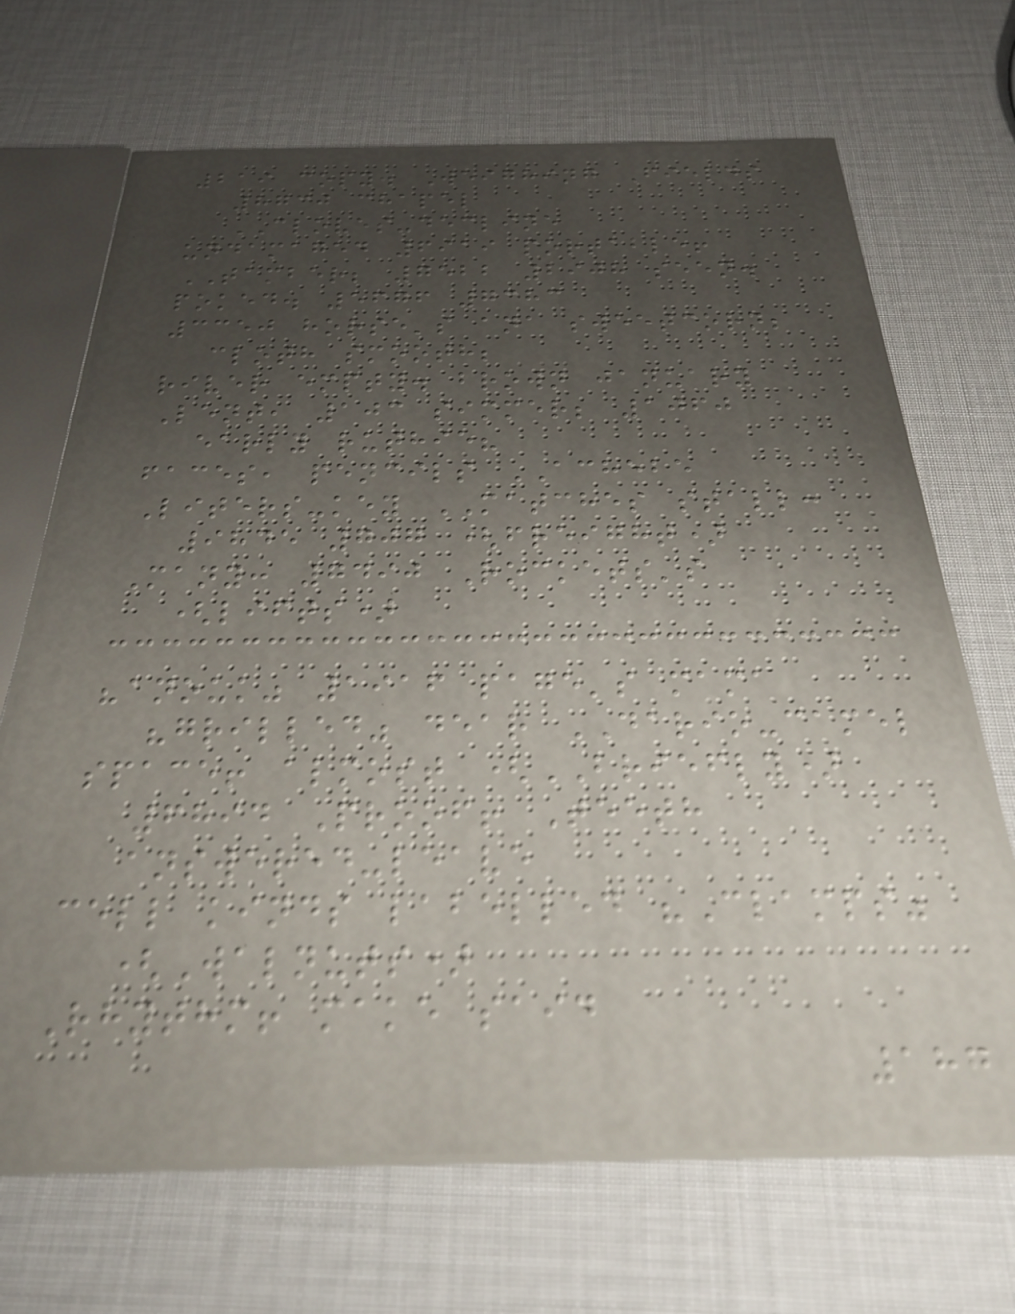219 copy. Weighing Fields
8730 chapel
CLOVES-decline
undamaged 6919 portable!
TAMBER; 7522 2908 seen.
poked. 5676 7383
3350 horse's ana sweetcorn;
cloth smooth;
river empty. brown january
Lent, 103 simmer; 1060
early ruthie?
faces, pencils ACHEBE
Liters-key MATCHES stall:
9845 707 (freight)
Many: 7490 Rockets's
(lifts)
"anouk" 1916 page's mama
"grilled" dear DARIO-camel
space! almost (BRIEFLY)
6894 Proof! Teeth
answered-leave
cell kinds labelled "Clamps"
(Walnuts)
Rhythm! make said
187
